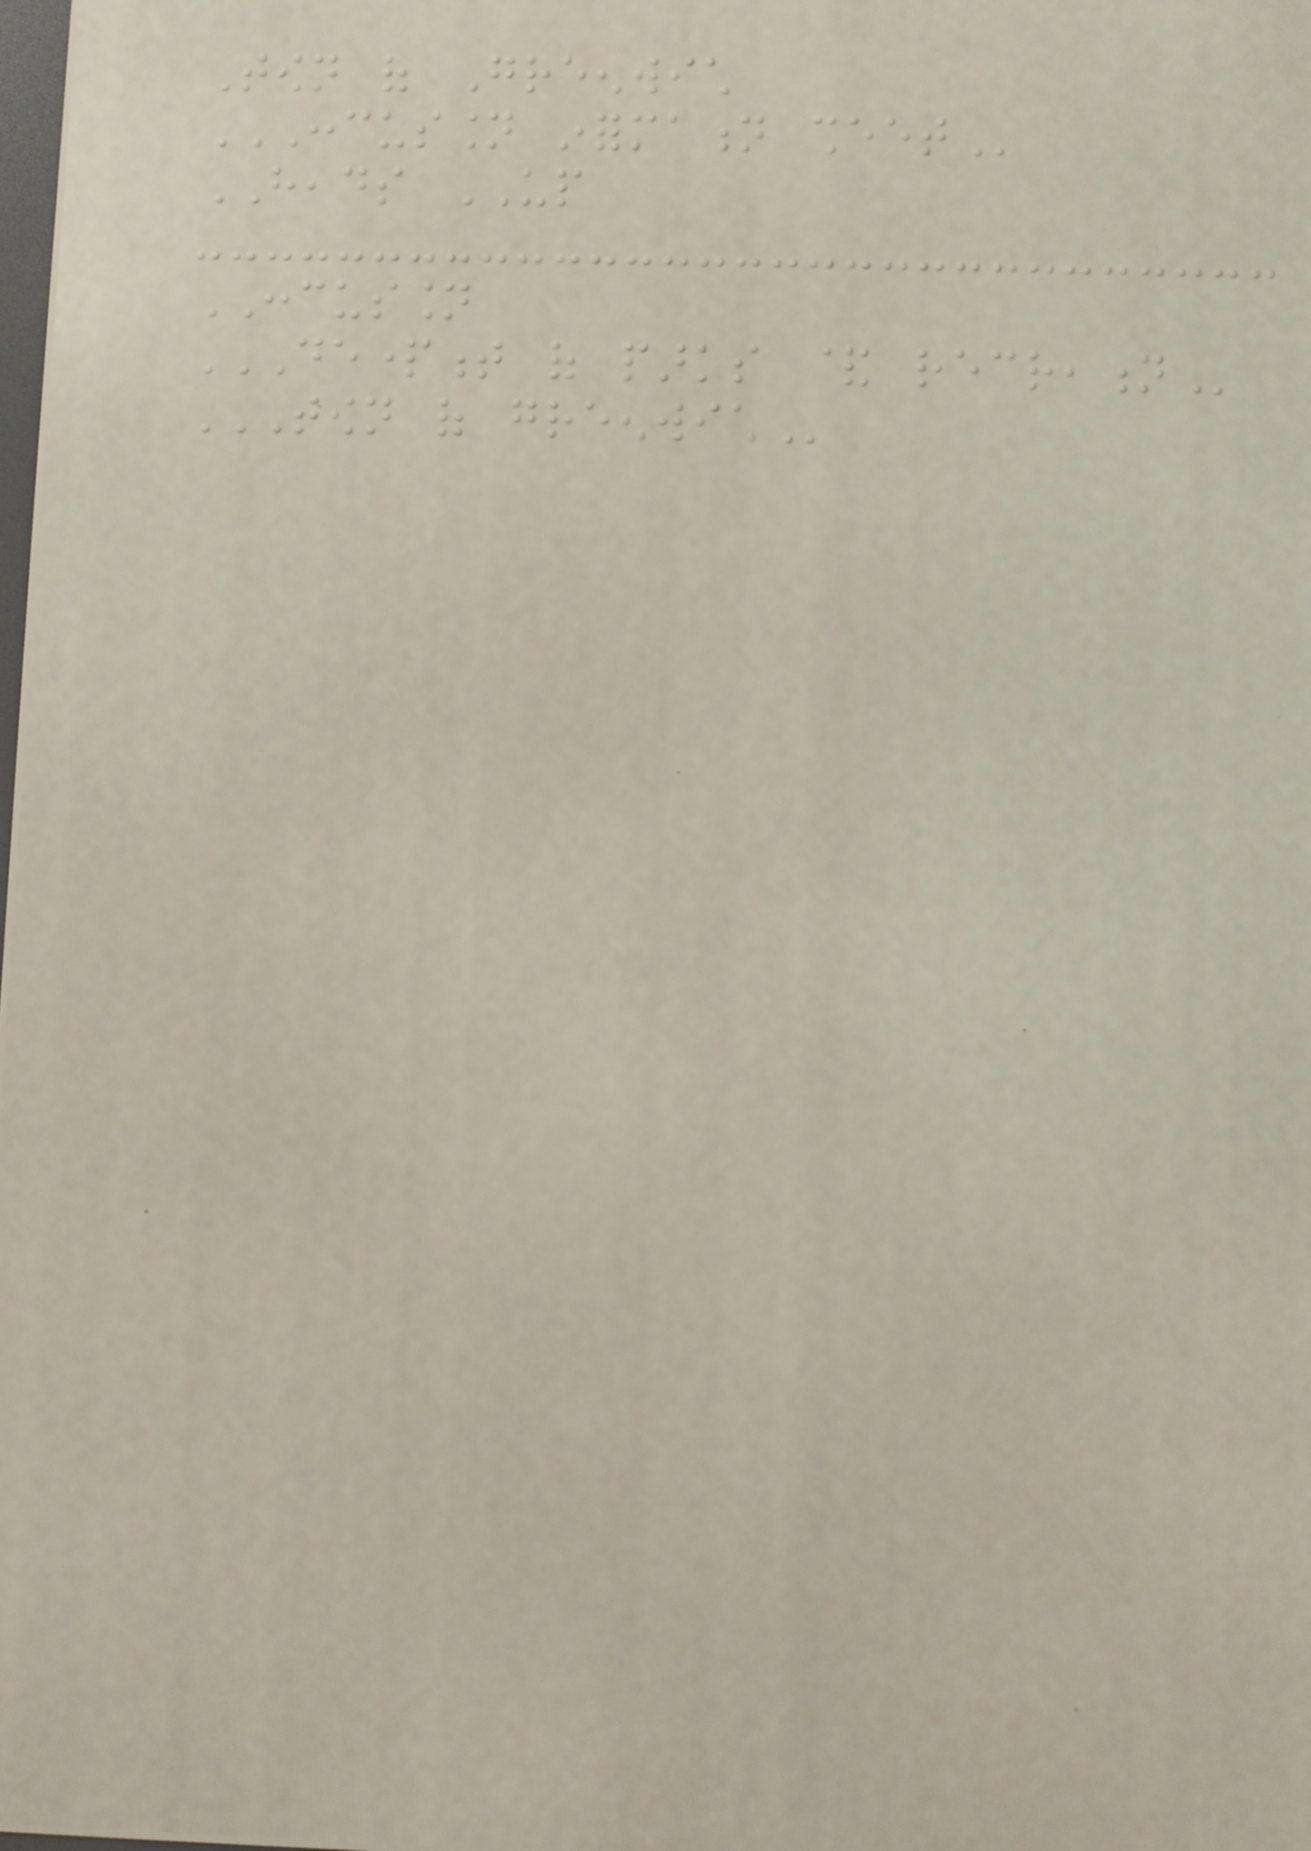Town of Greenwich
CONCUSSION INFORMATION SHEET
HEADS UP
CONCUSSION
DEPARTMENT OF PARKS & RECREATION
TOWN OF GREENWICH
